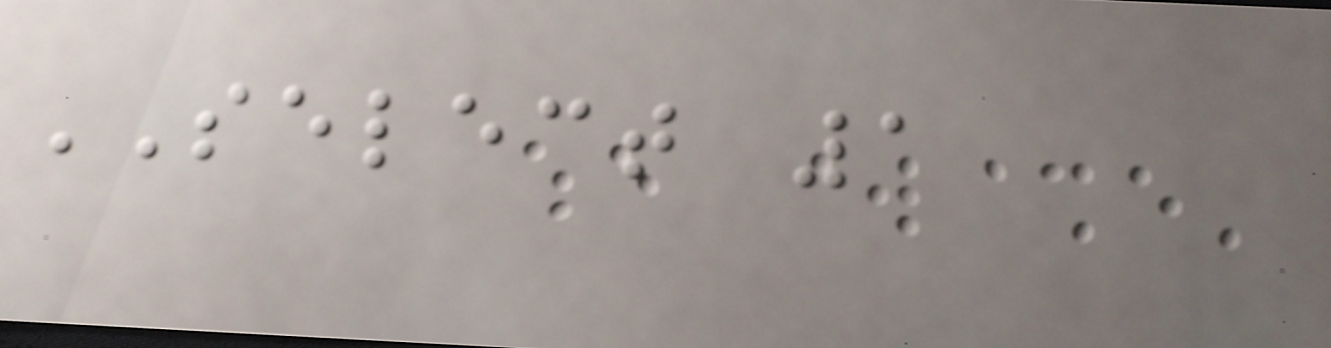SELECT 1
